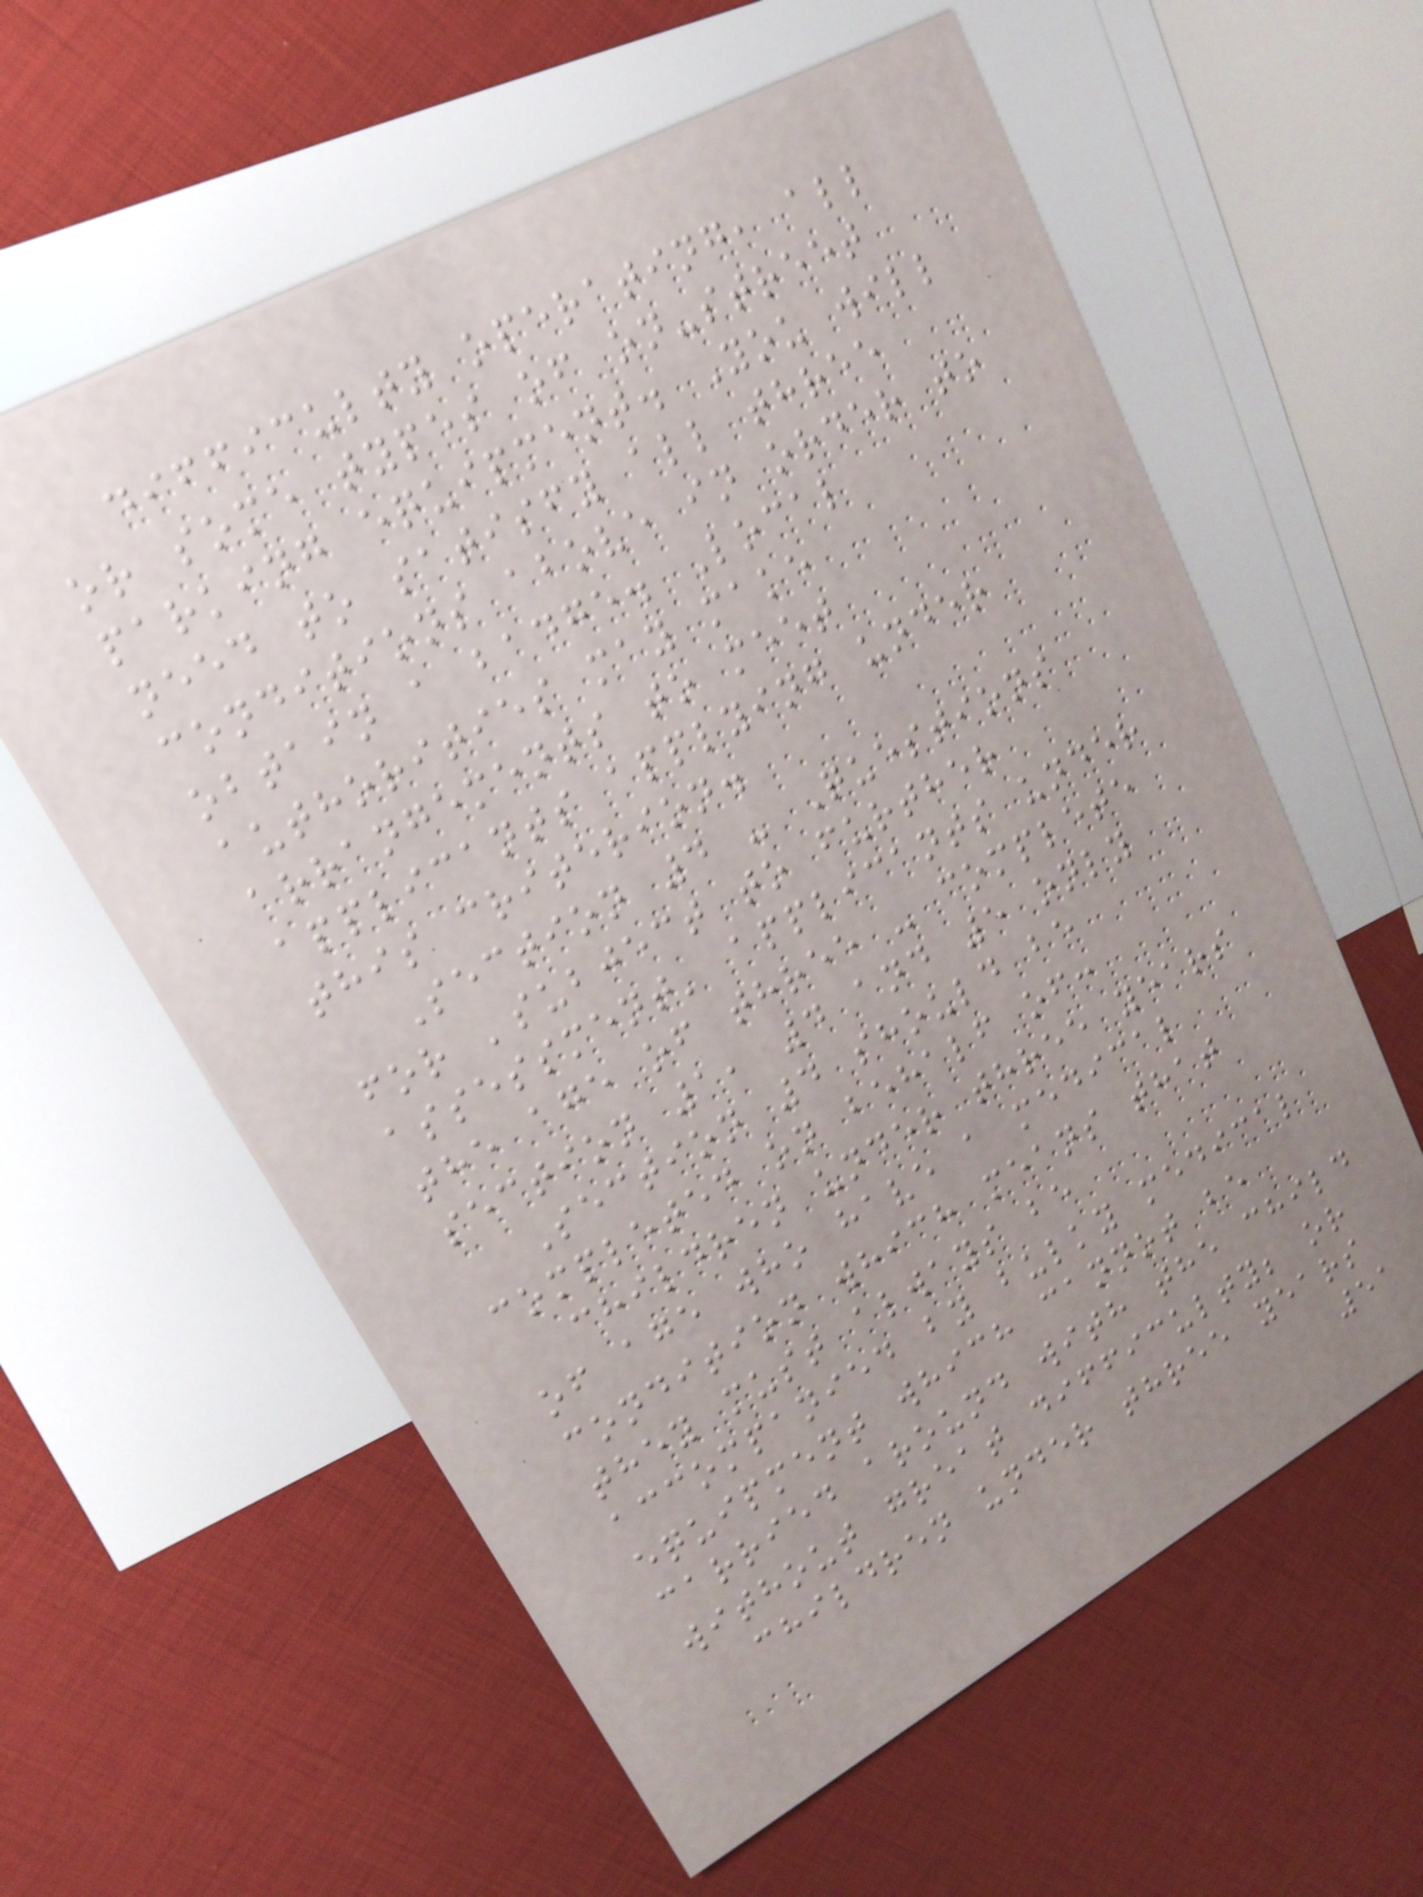difficulty operating, all
or some types of on-street
parking equipment. You will
need to satisfy all three
conditions above in order to
obtain a badge. Local
authorities may make
arrangements to meet
applicants applying under
this criterion.
Section 4 - Questions
for 'subject to further
assessment' applicants under
the age of three - complete
section 1, 4 and 5 only
Section 4 should be
completed on behalf of:
children under three years
of age who have a medical
condition which means that
they must always be
accompanied by bulky medical
equipment which cannot be
carried around with the child
without great difficulty; or
children under three years
51
